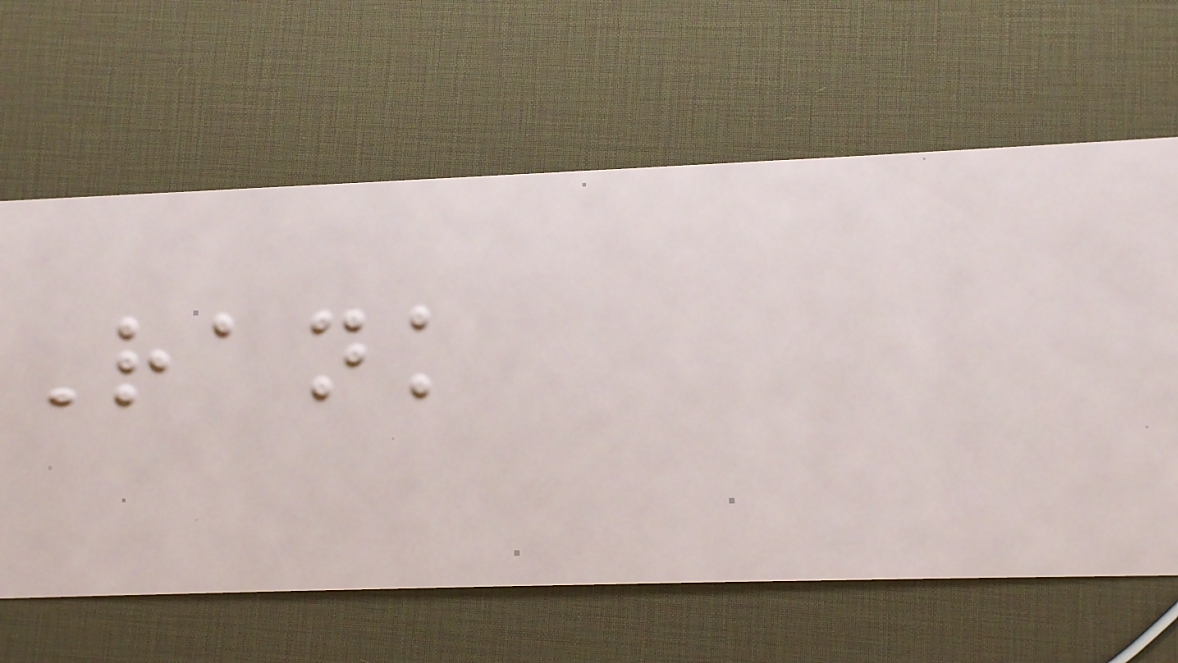Rank
